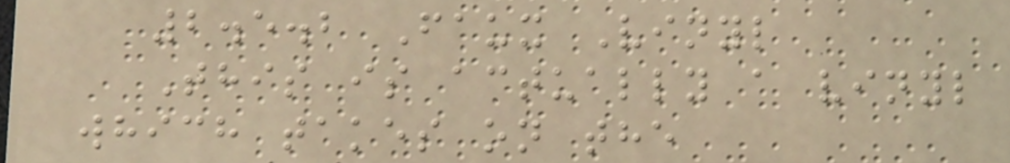2.5.2 Faux Vinyl
This is actually a vinyl
which takes on the
